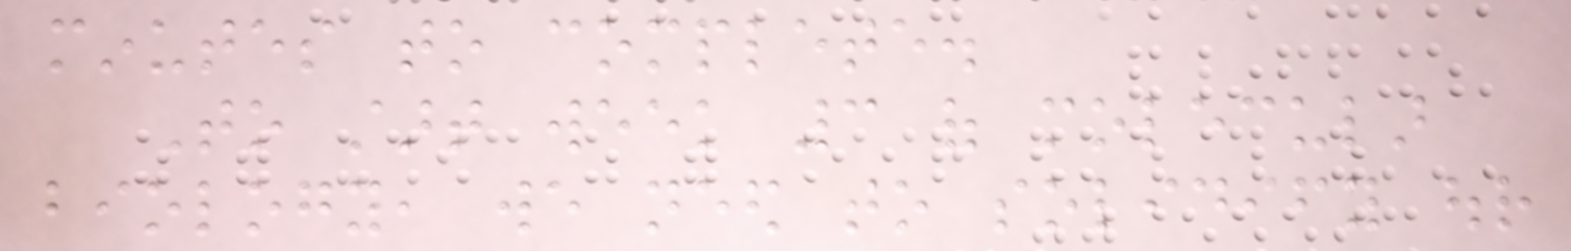minutes to complete.
To start week 3 of molecular
biology, we need to solidify our
